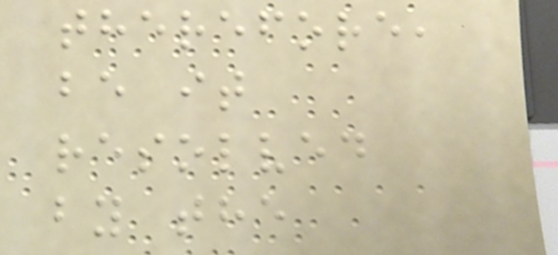therefore,
be it
resolved
by the
